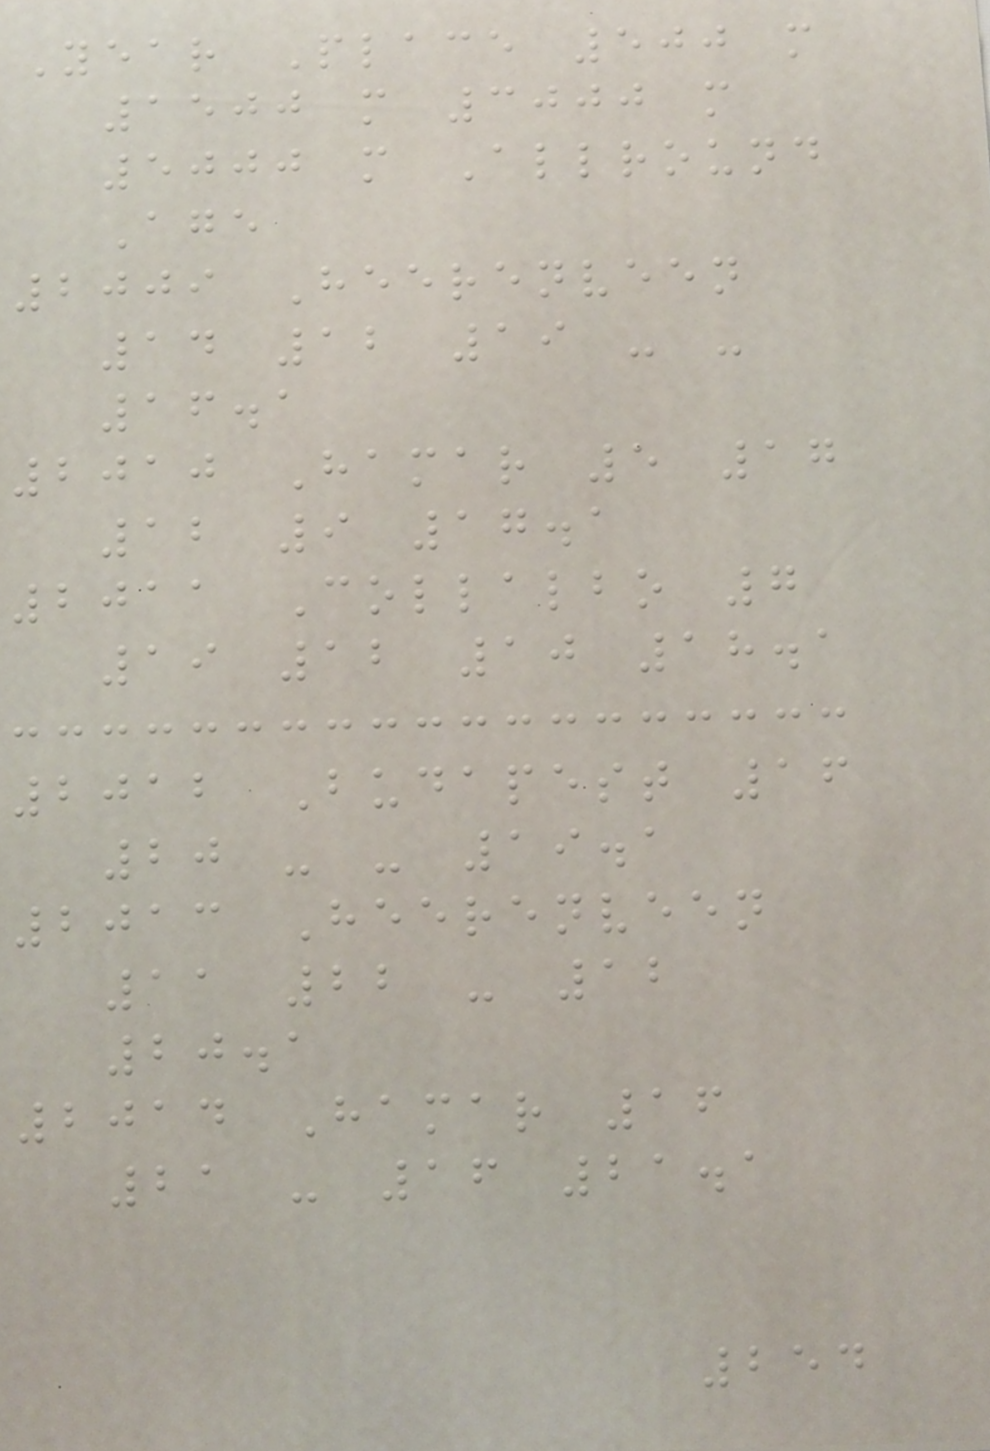Year Place 500 m
1500 m 3000 m
5000 m Allround
Age
2009 Heerenveen
14 12 19 - -
16.1
2010 Hamar 5 17
12 9 17.1
2011 Collalbo 7
19 12 10 18.1
2012 Budapest 16
20 - - 19.1
2013 Heerenveen
11 22 - 12
20.1
2014 Hamar 16
21 - 16 21.1
254
